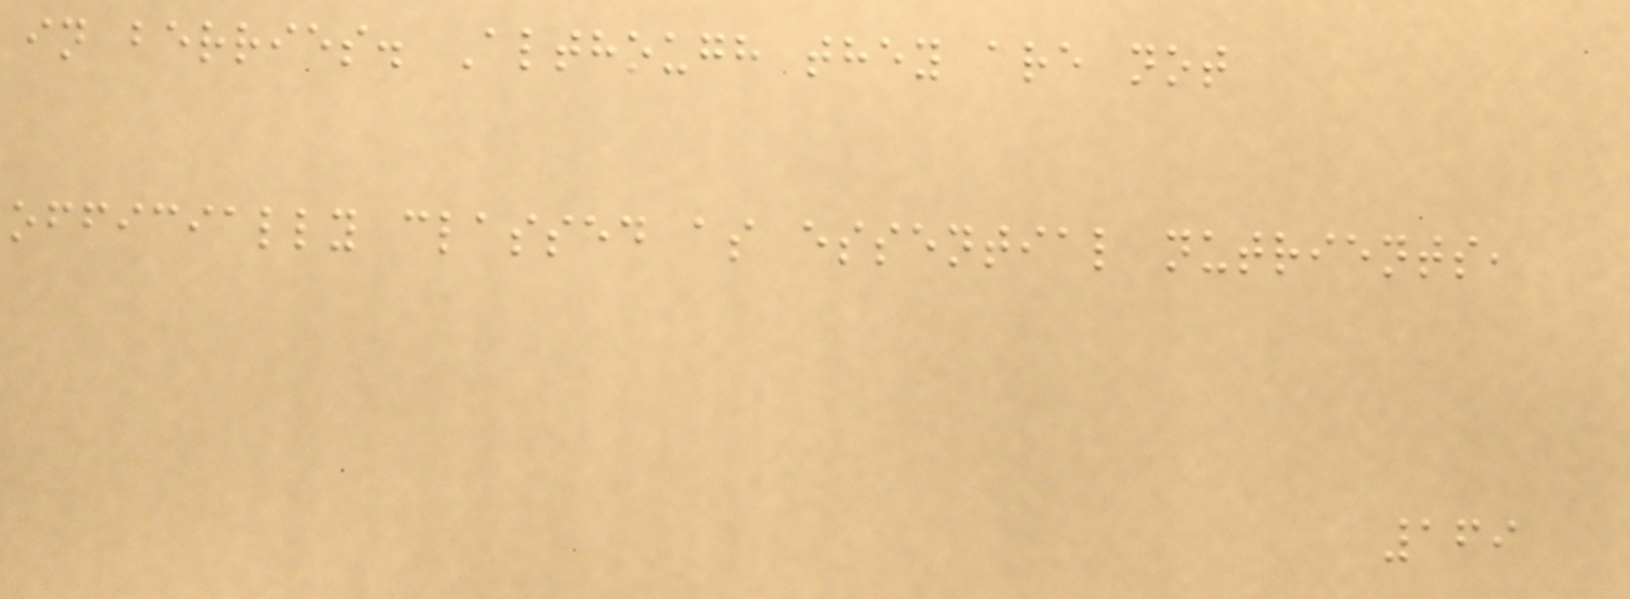in berries. Although they are not
officially classed as essential nutrients,
169
